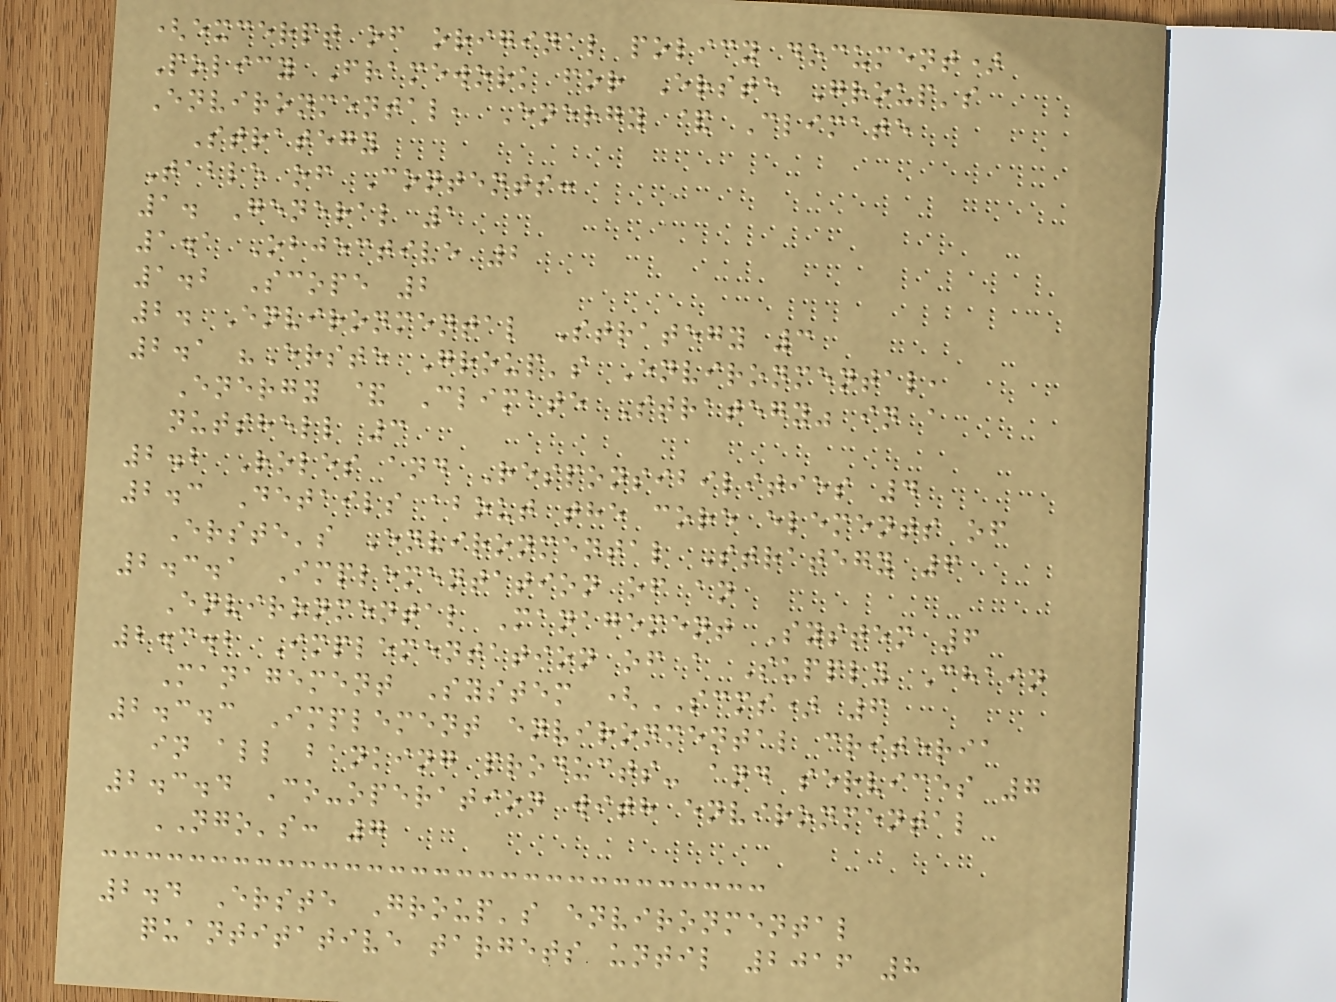(excerpt of original policy document)
Policy Framework for Erste Group's
Environmental, Energy & Climate
Strategy
Table of Contents:
1. General 1
1.1 Objective 2
1.2 Scope 2
2. Environmental Strategy 3
2.1 "Erste Group's Environmental,
Energy & Climate Strategy" in a
nutshell 3
2.2 Roles and Responsibilities 4
2.3 Details about the core elements of
Erste's Environmental Strategy 6
2.3.1 Implementation of an
Environmental Management System 6
2.3.2 Implementation of a Supply Chain
Management System (SCMS) 6
2.3.3 Implement environmental criteria
in all banking products- and services 7
2.3.4 Co-operation with environmental
NGO's: 7
2.4 Erste Group's environmental
quantitative targets until 2016 8
